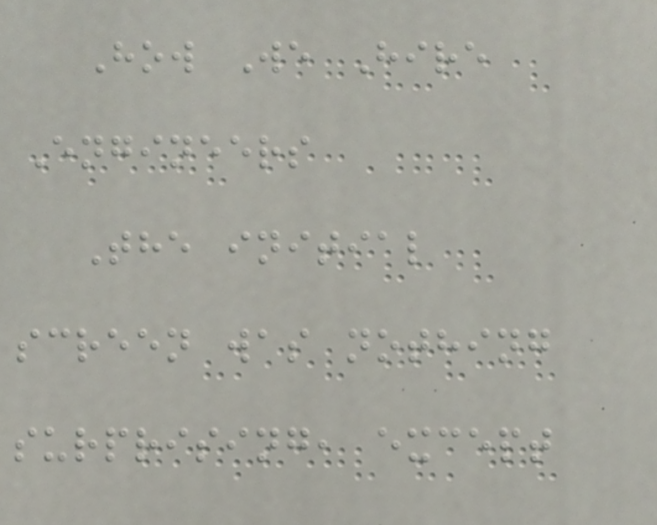How We Hire
Engineers
The initial
screen was nothing
surprising, except
